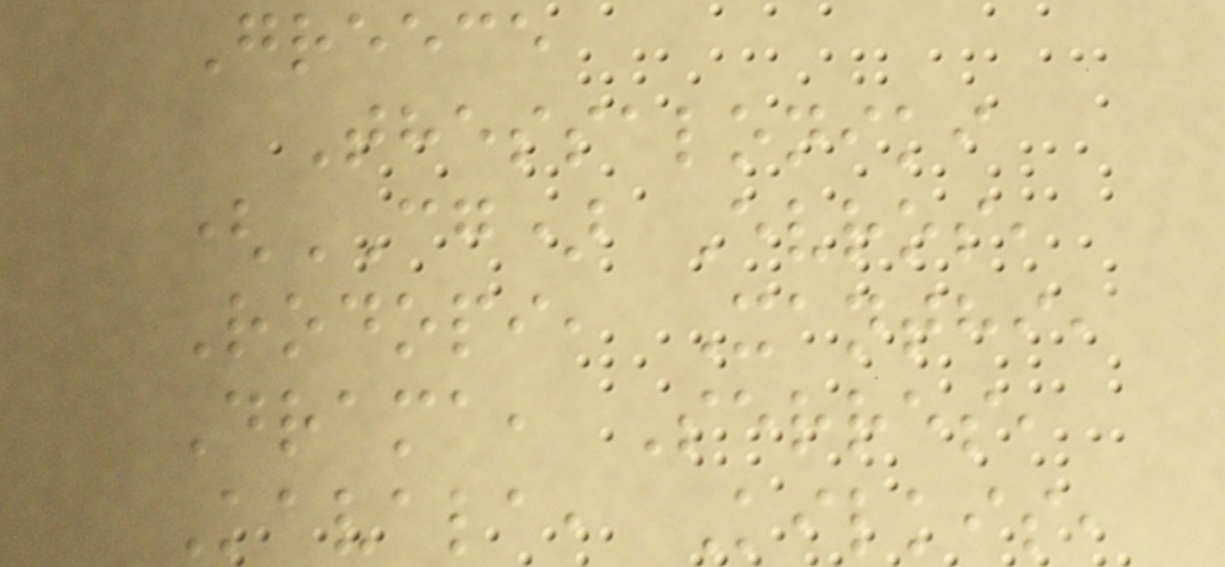Greece
Thessaloniki
(CG) Evros,
Rodopi, Xanthi,
Drama, Serres,
Kavala, Kilkis,
